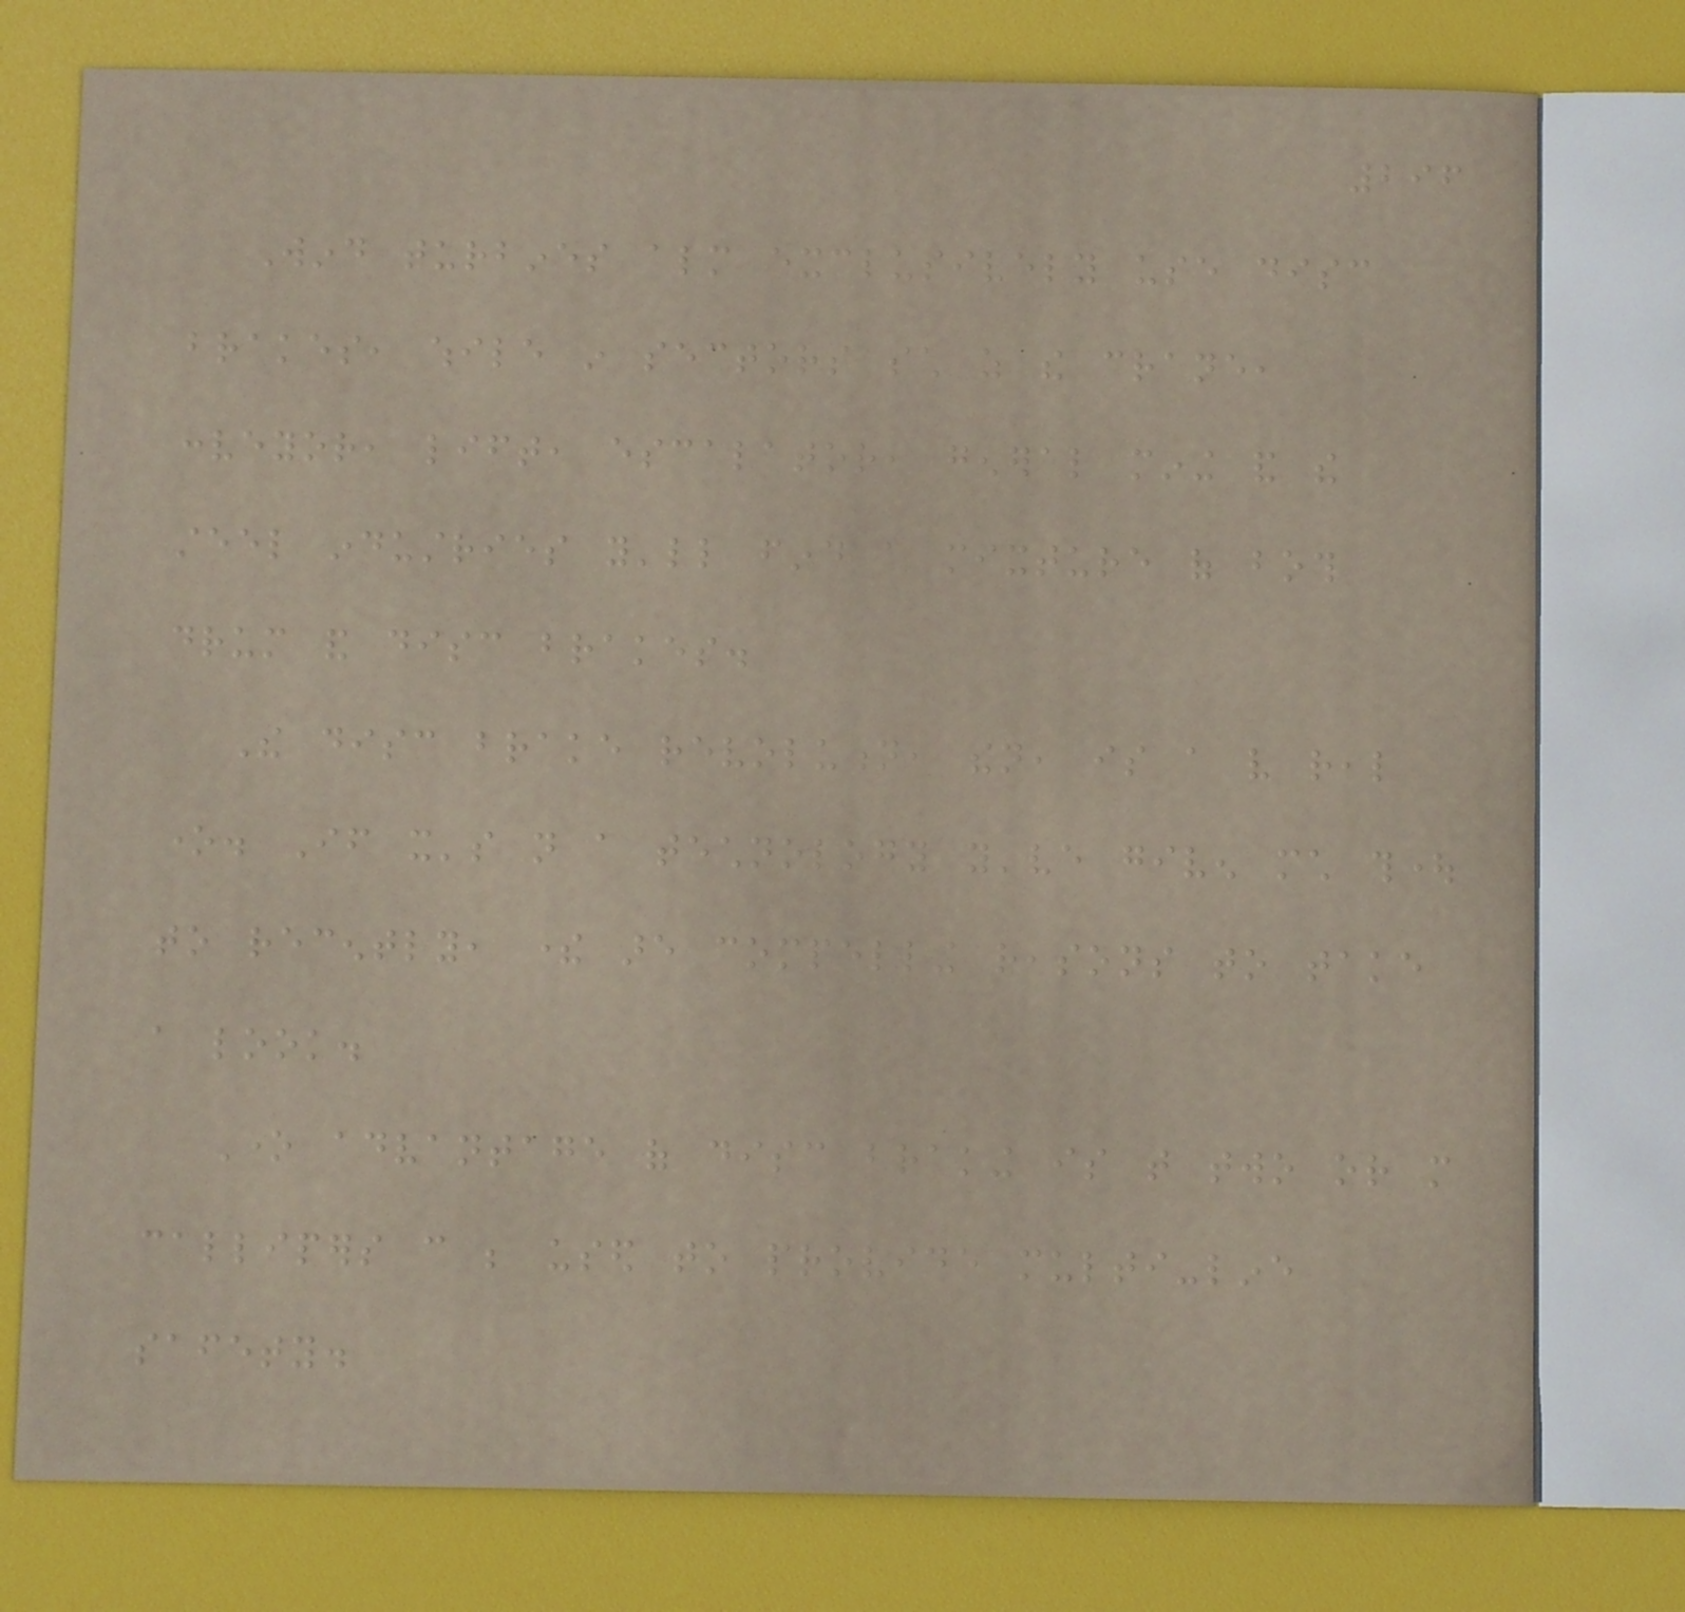296
Wind turbines almost exclusively use disc
brakes, while in sectors such as the crane,
conveyor, lift, escalator, general mining and the
steel industries you'll find a mixture of both
drum and disc brakes.
The disc brake revolution, then, is a very real
one. If it's not a technology you've given much thought
to recently, there are compelling reasons to take
a look.
One advantage of disc braking is that two or more
callipers can be used to provide multi-line
safety.
